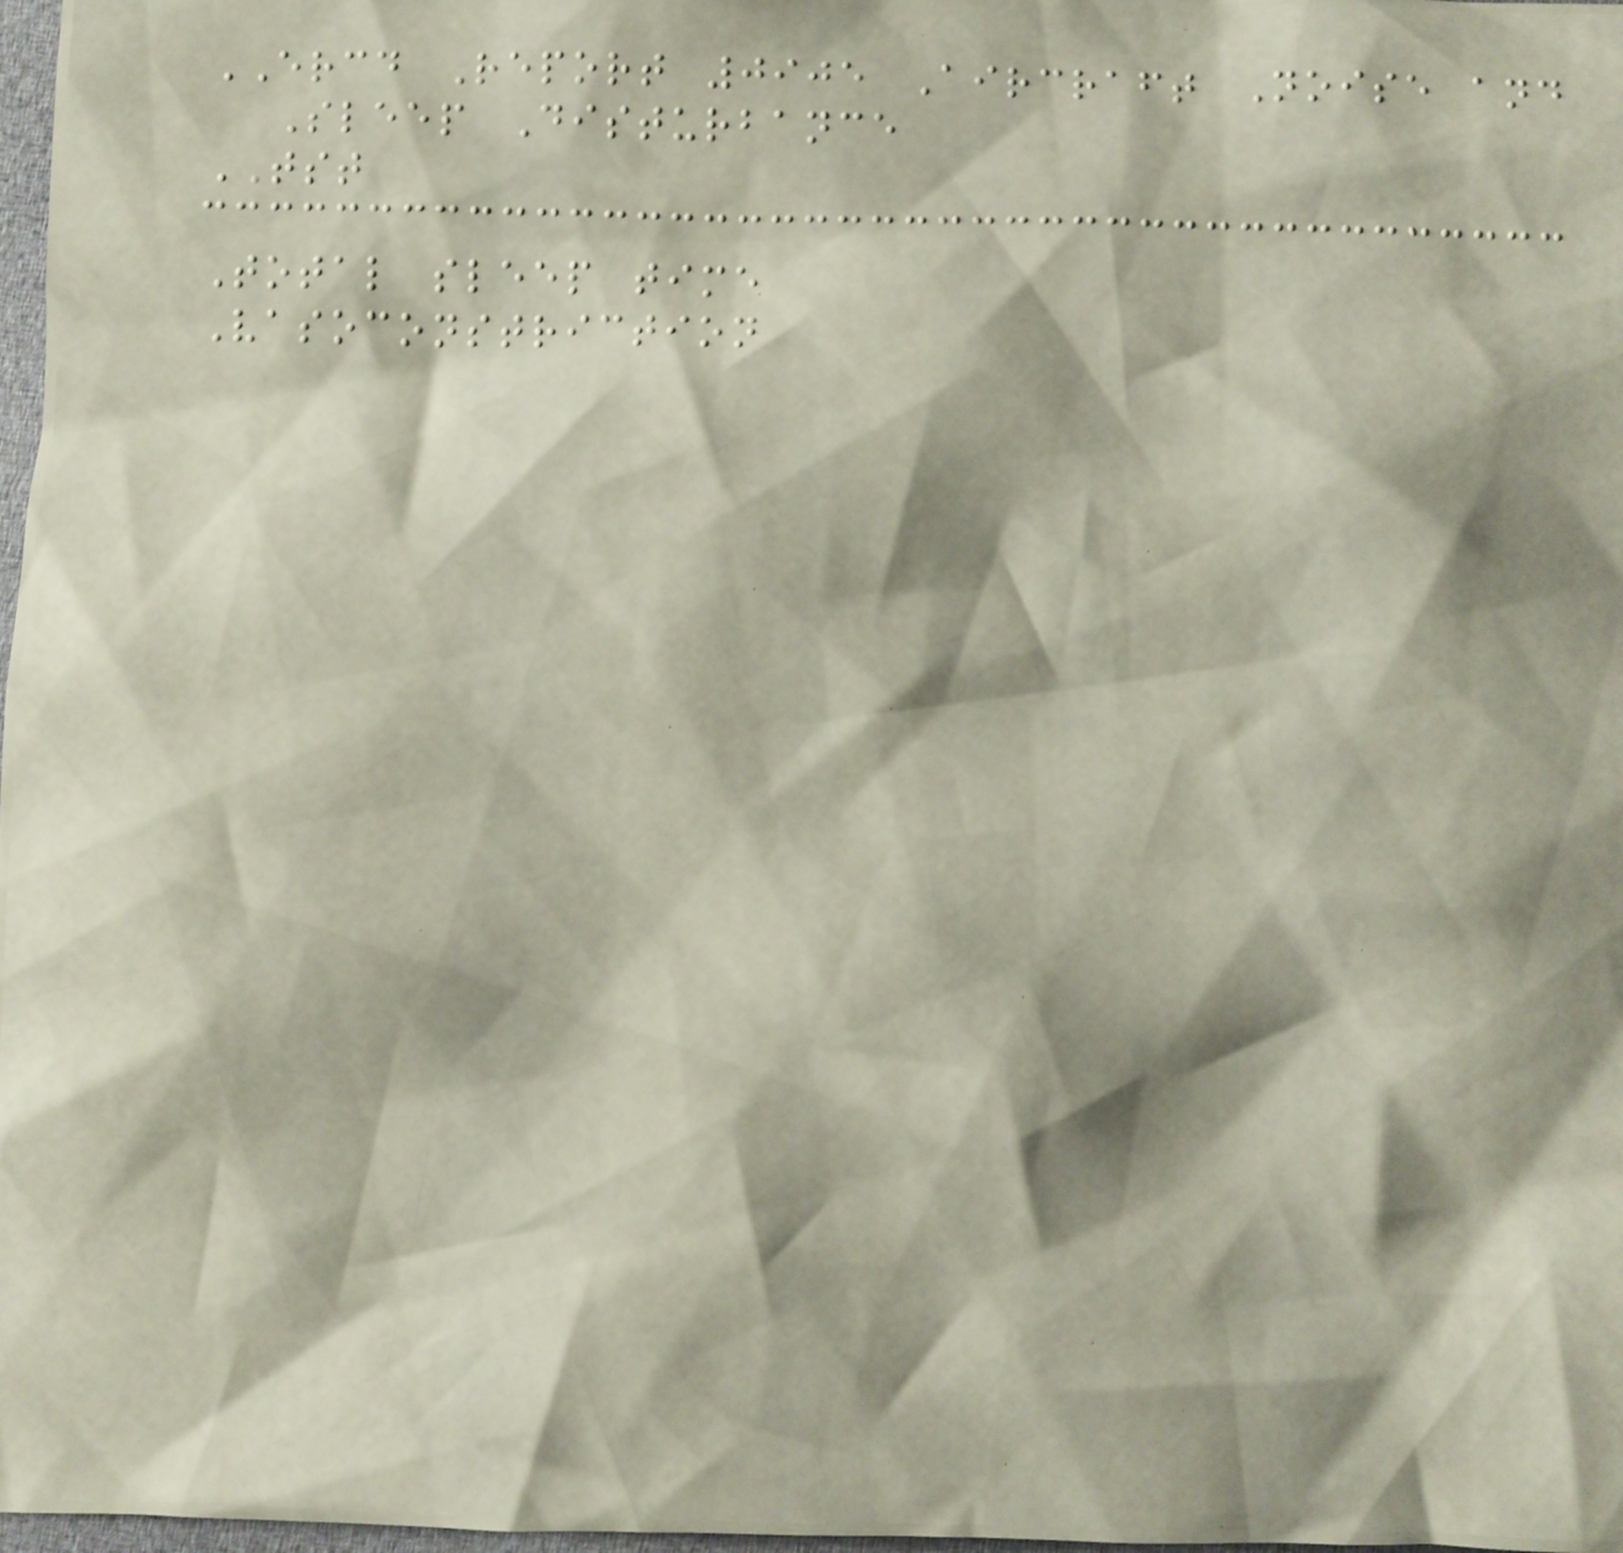ERCD Report 0905 Aircraft Noise and
Sleep Disturbance
TST
Total sleep time
Vasoconstriction
